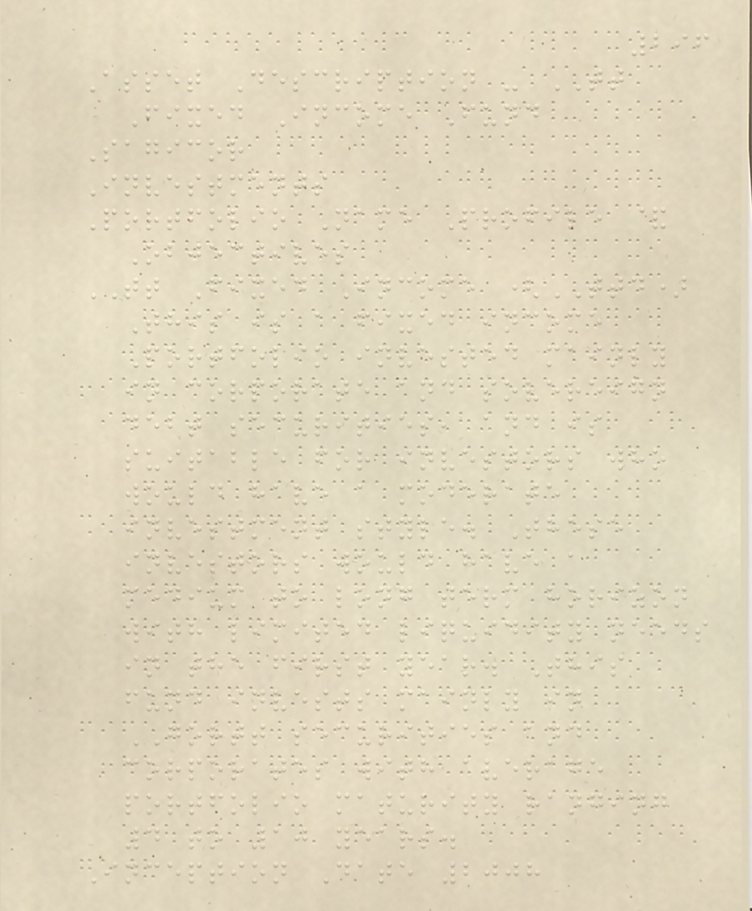296
Asset Description - TT
Fixed Income Fund
Sagicor
Investments
Portfolio Name Profile &
Objectives
TT Fixed Income (TTD)
This is a fixed income
Portfolio invested mainly
in corporate and sovereign
debt securities, and is
suitable for investors who
would have a moderate
investment style. These
investors would have a
medium to long term horizon
with limited liquidity needs
in the first year. This
fund invests mainly in
GORTT securities and
corporates with average
portfolio maturity ranging
4 to 10 years.
Inception Date 2008
